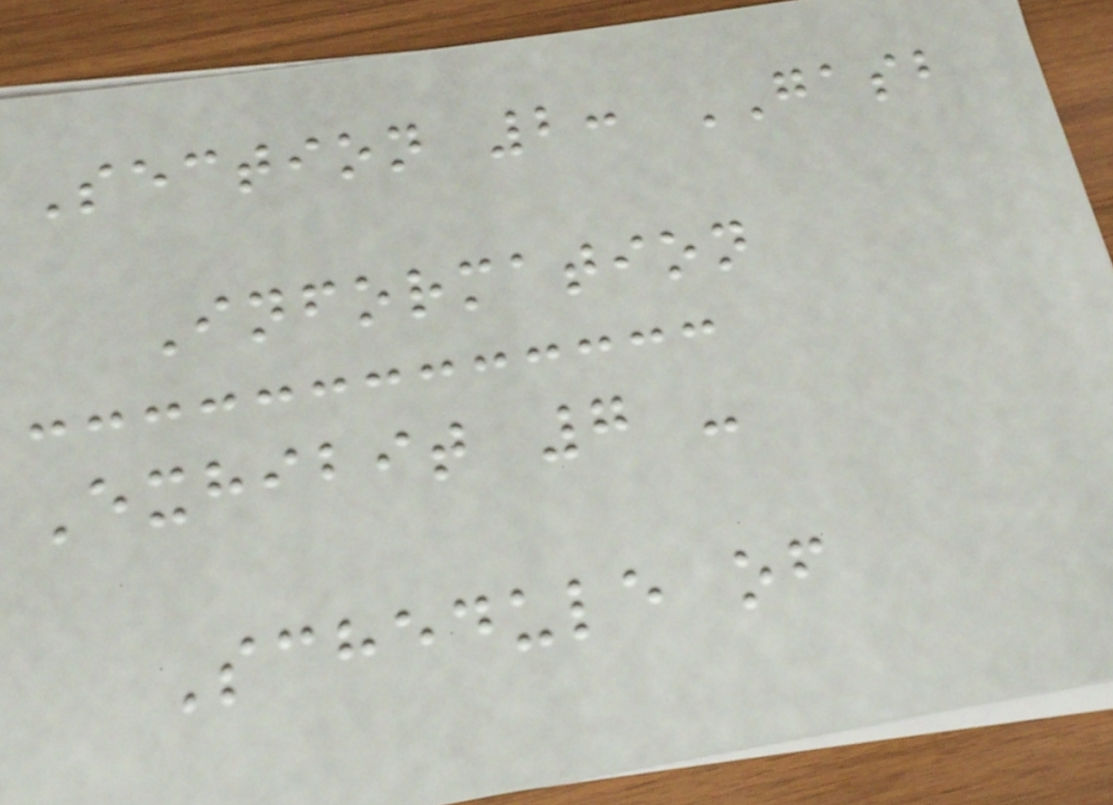Section 2: GASB
Information
Exhibit 7 -
Schedule of
